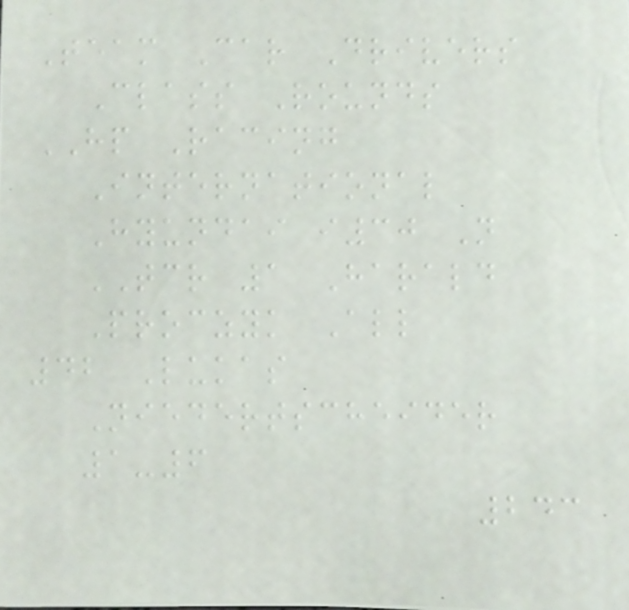Team Car Drivers
Class Rounds
HP Racing
International
Hyundai i30 N
TCR 1 Harald
Proczyk All
42 Lukas
Niedertscheider
1-6
243
